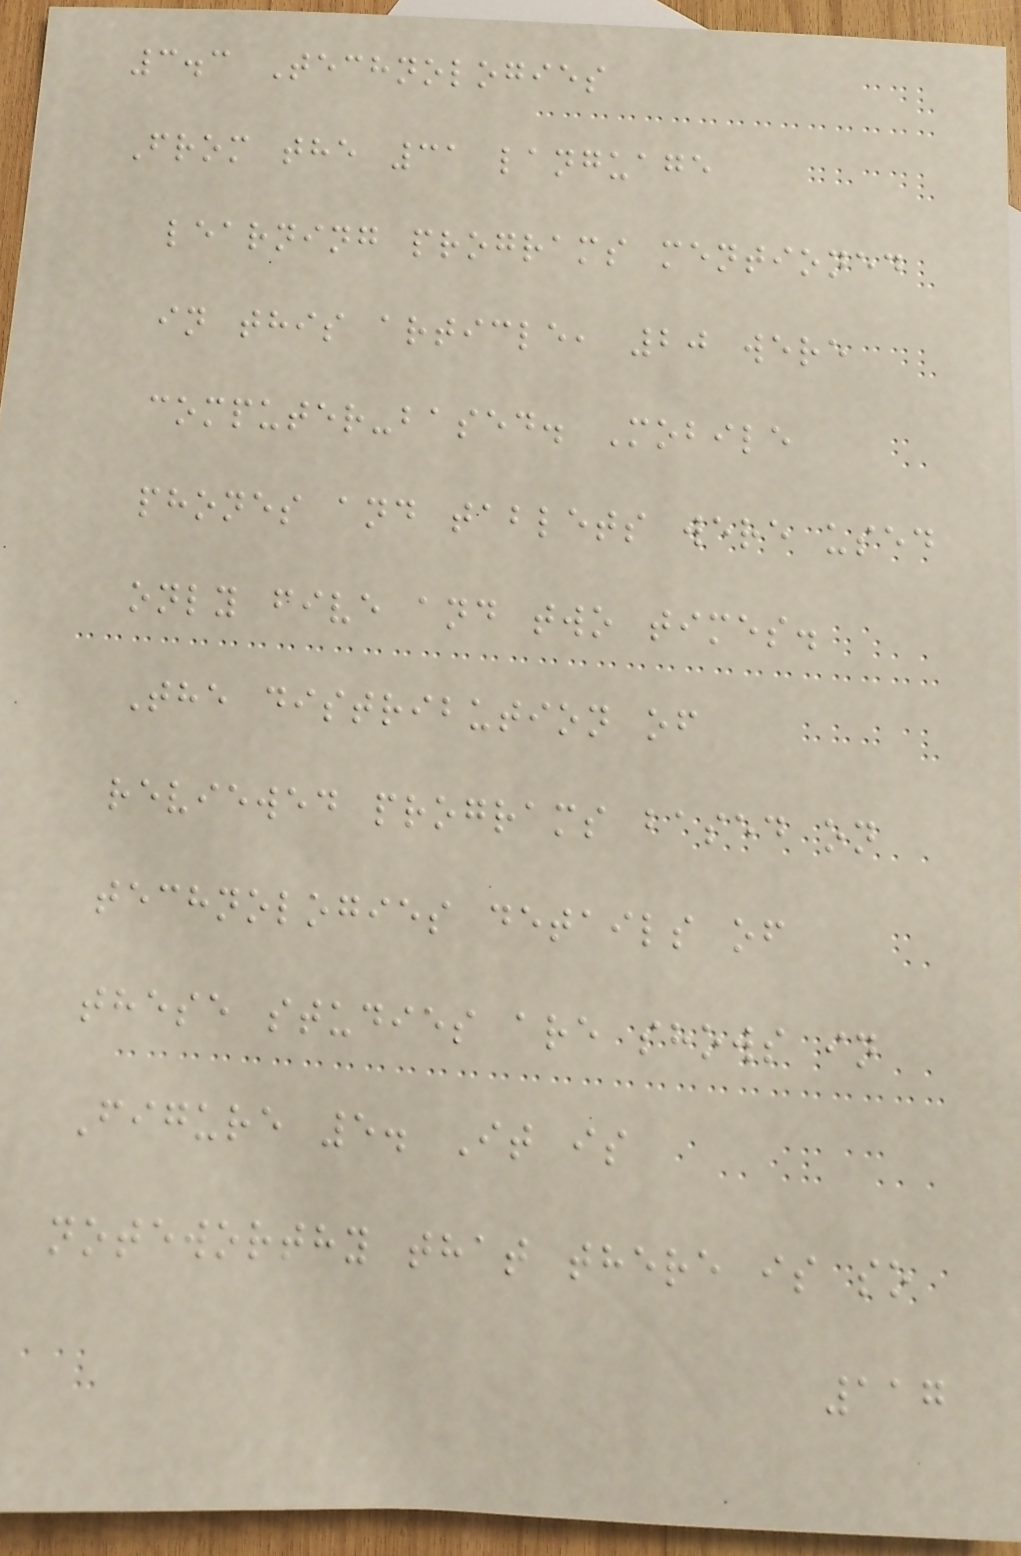3.3 Technologies
From the 31 language
learning programs mentioned
in this article, 20 were
computer-based. Mobile
phones and tablets were used
only five and two times.
The distribution of
reviewed programs based on
technologies details of
these studies are shows in
Figure 5. It is
noteworthy that there is so
117
